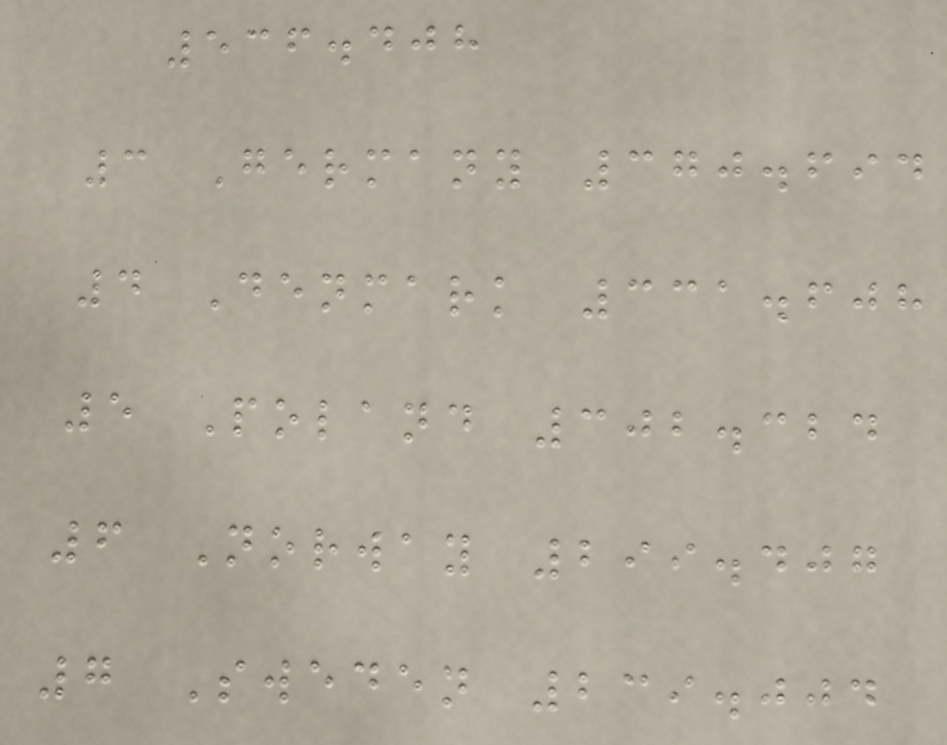536.408
3 Germany 370.694
4 Denmark 331.608
5 Poland 302.324
6 Norway 299.407
7 Sweden 239.004
